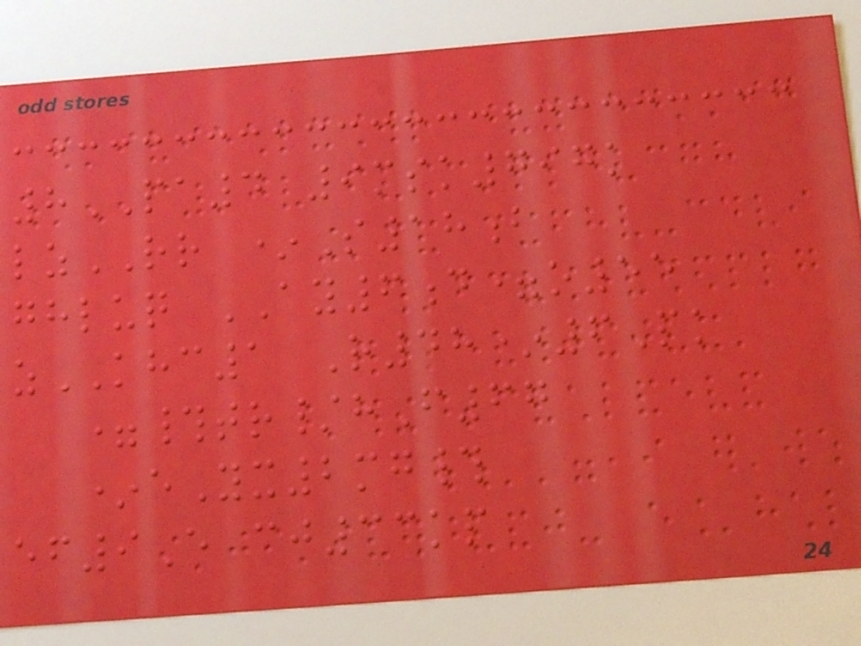8PA4 9msk797k
lzRR *S18b
ghluq AY6d=o55
zKHC1 R48*6Pk
=#tr/hF67
*eYx2mg#
ef9E cj33kp
